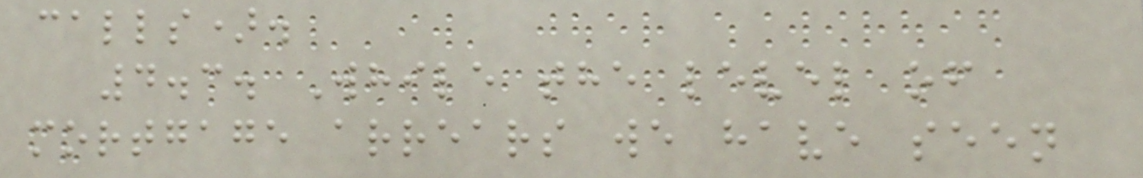calls).
4.3. While the level of
mortgage arrears we have seen
